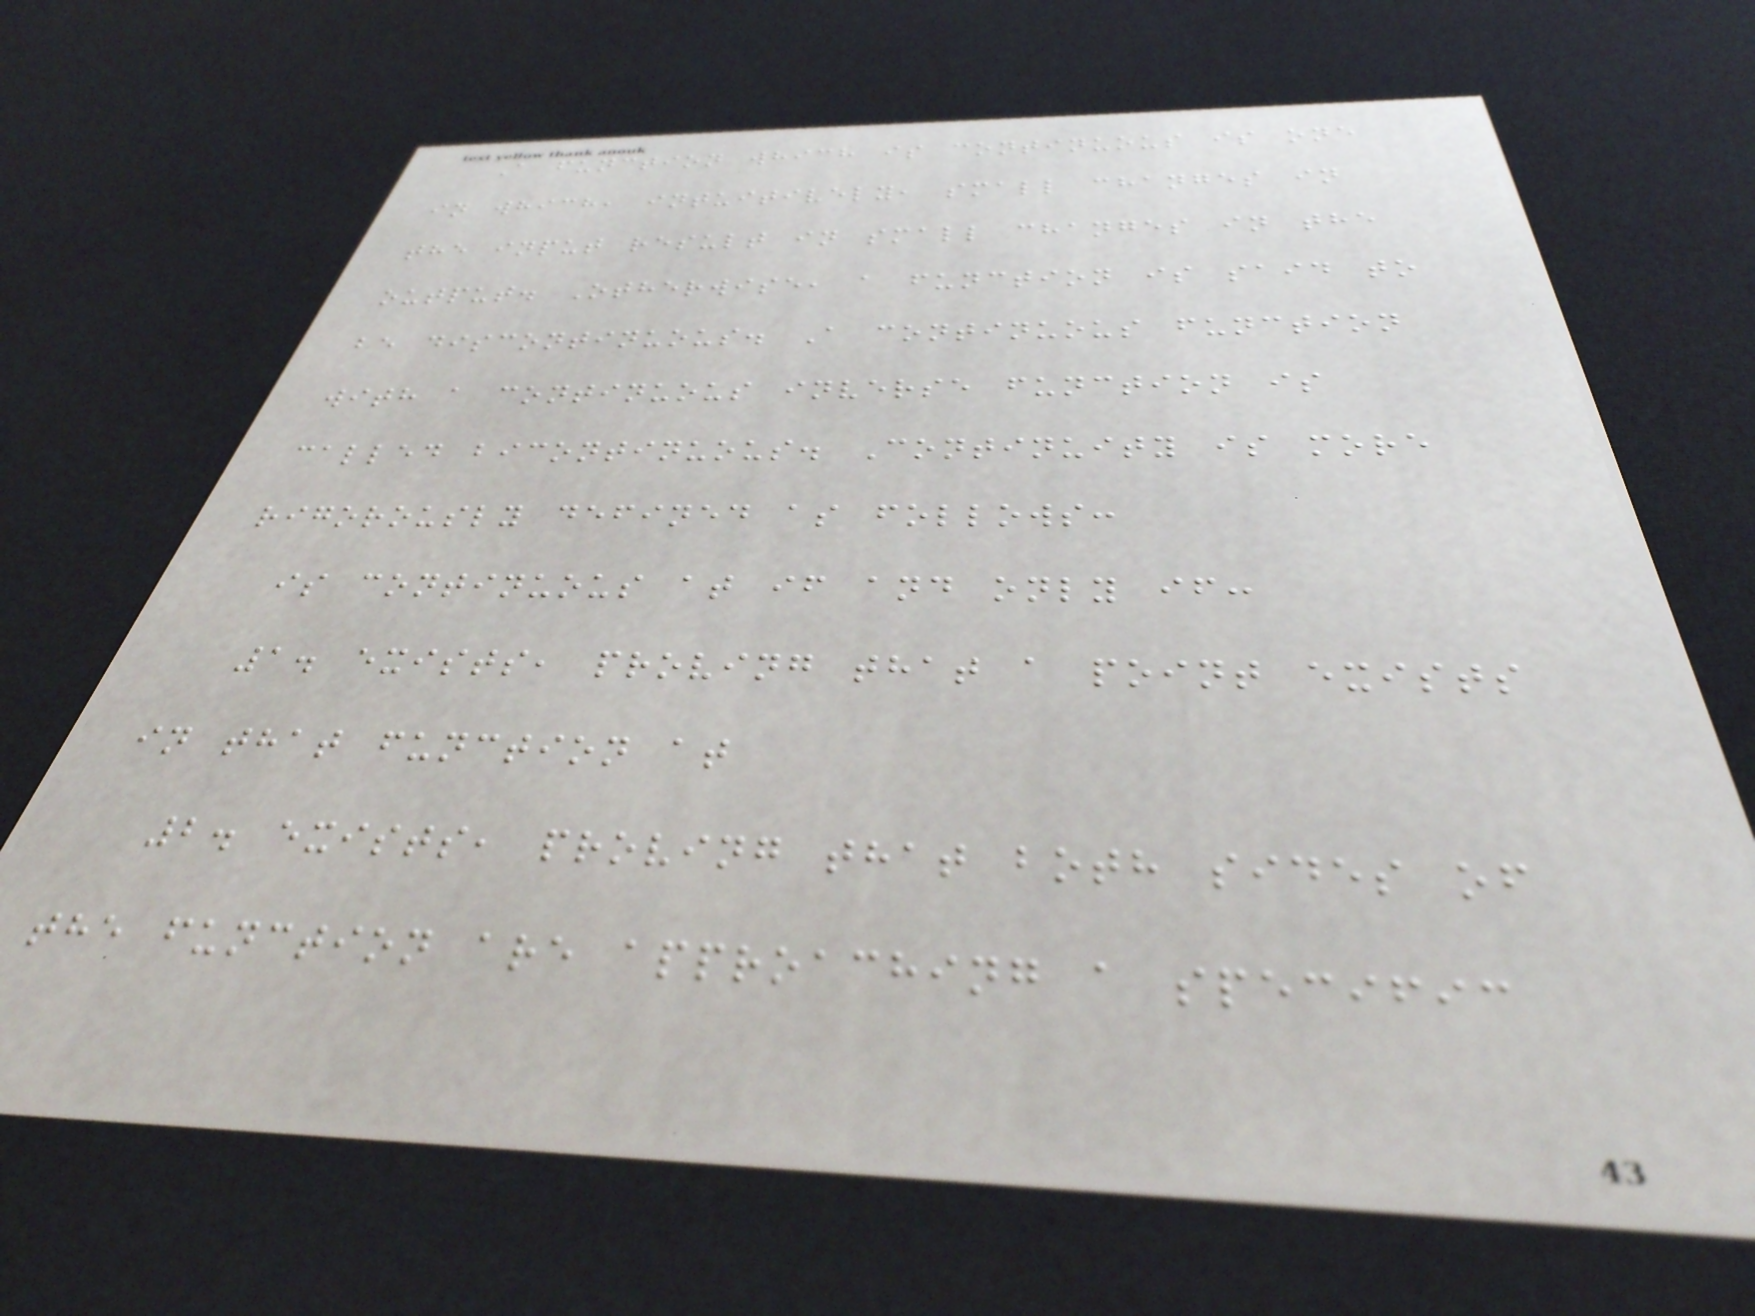A function which is continuous is one
in which, intuitively, small changes in
the input result in small changes in the
output. Otherwise, a function is said to
be discontinuous. A continuous function
with a continuous inverse function is
called bicontinuous. Continuity is more
rigorously defined as follows:
is continuous at if and only if:
1. exists, proving that a point exists
in that function at
2. exists, proving that both sides of
the function are approaching a specific
